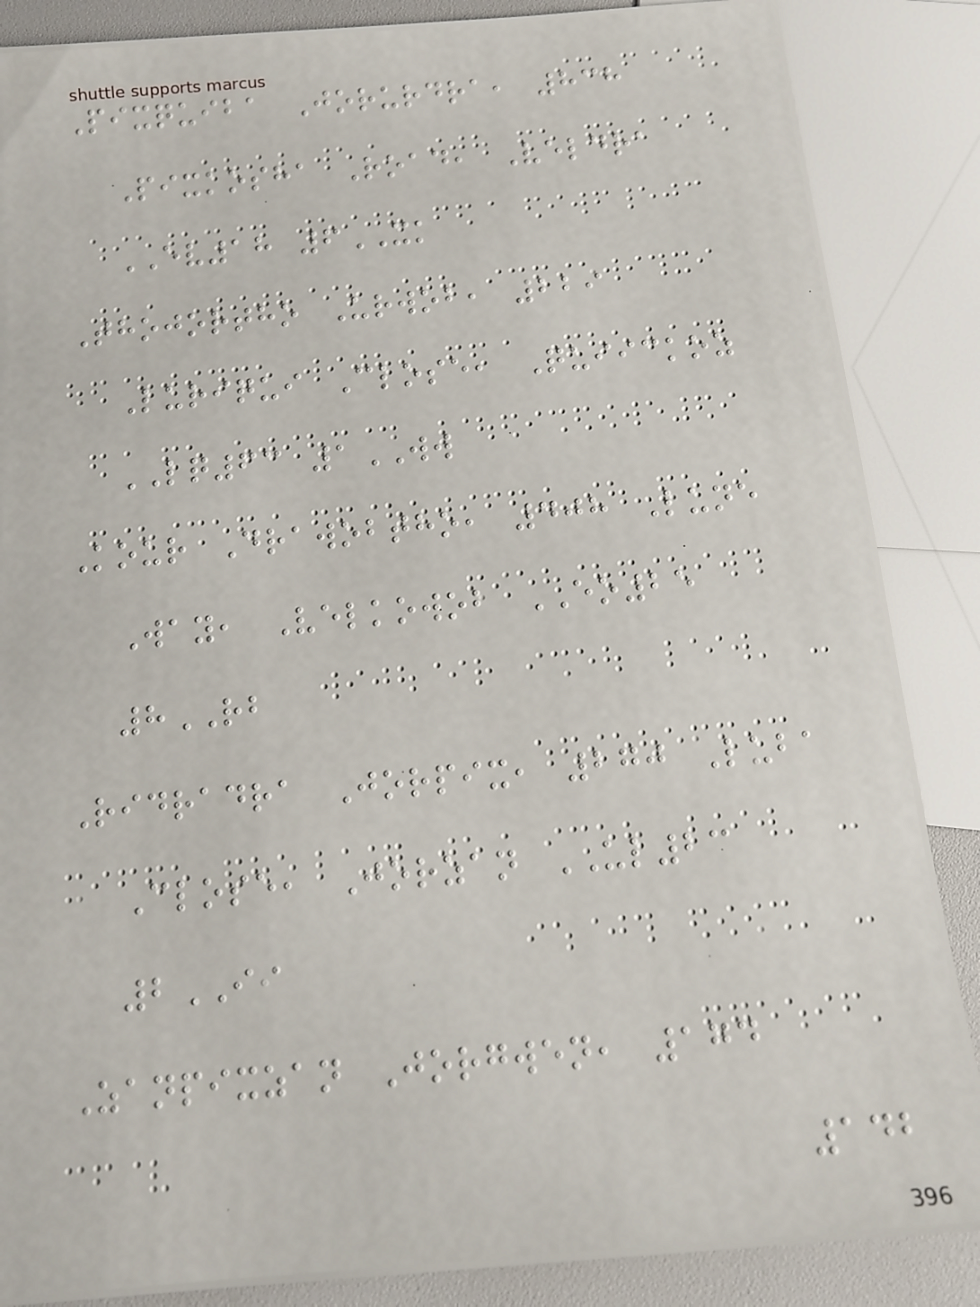Pixquiba Jorurdra, 838
Pixkosha Road, Veldra
EV18 6XK
Thojortho Urwob, 229
Luriqui Close, Quiickoz
LQ63 1WW
Kour Drawobtho, 408 Lune
Way, Velkowob EO25
8RB
Ridradra Jorpix, 270 Luba
Close, Jorzan UL23
2II
Zanpixzan Jorgwen, 174
142
